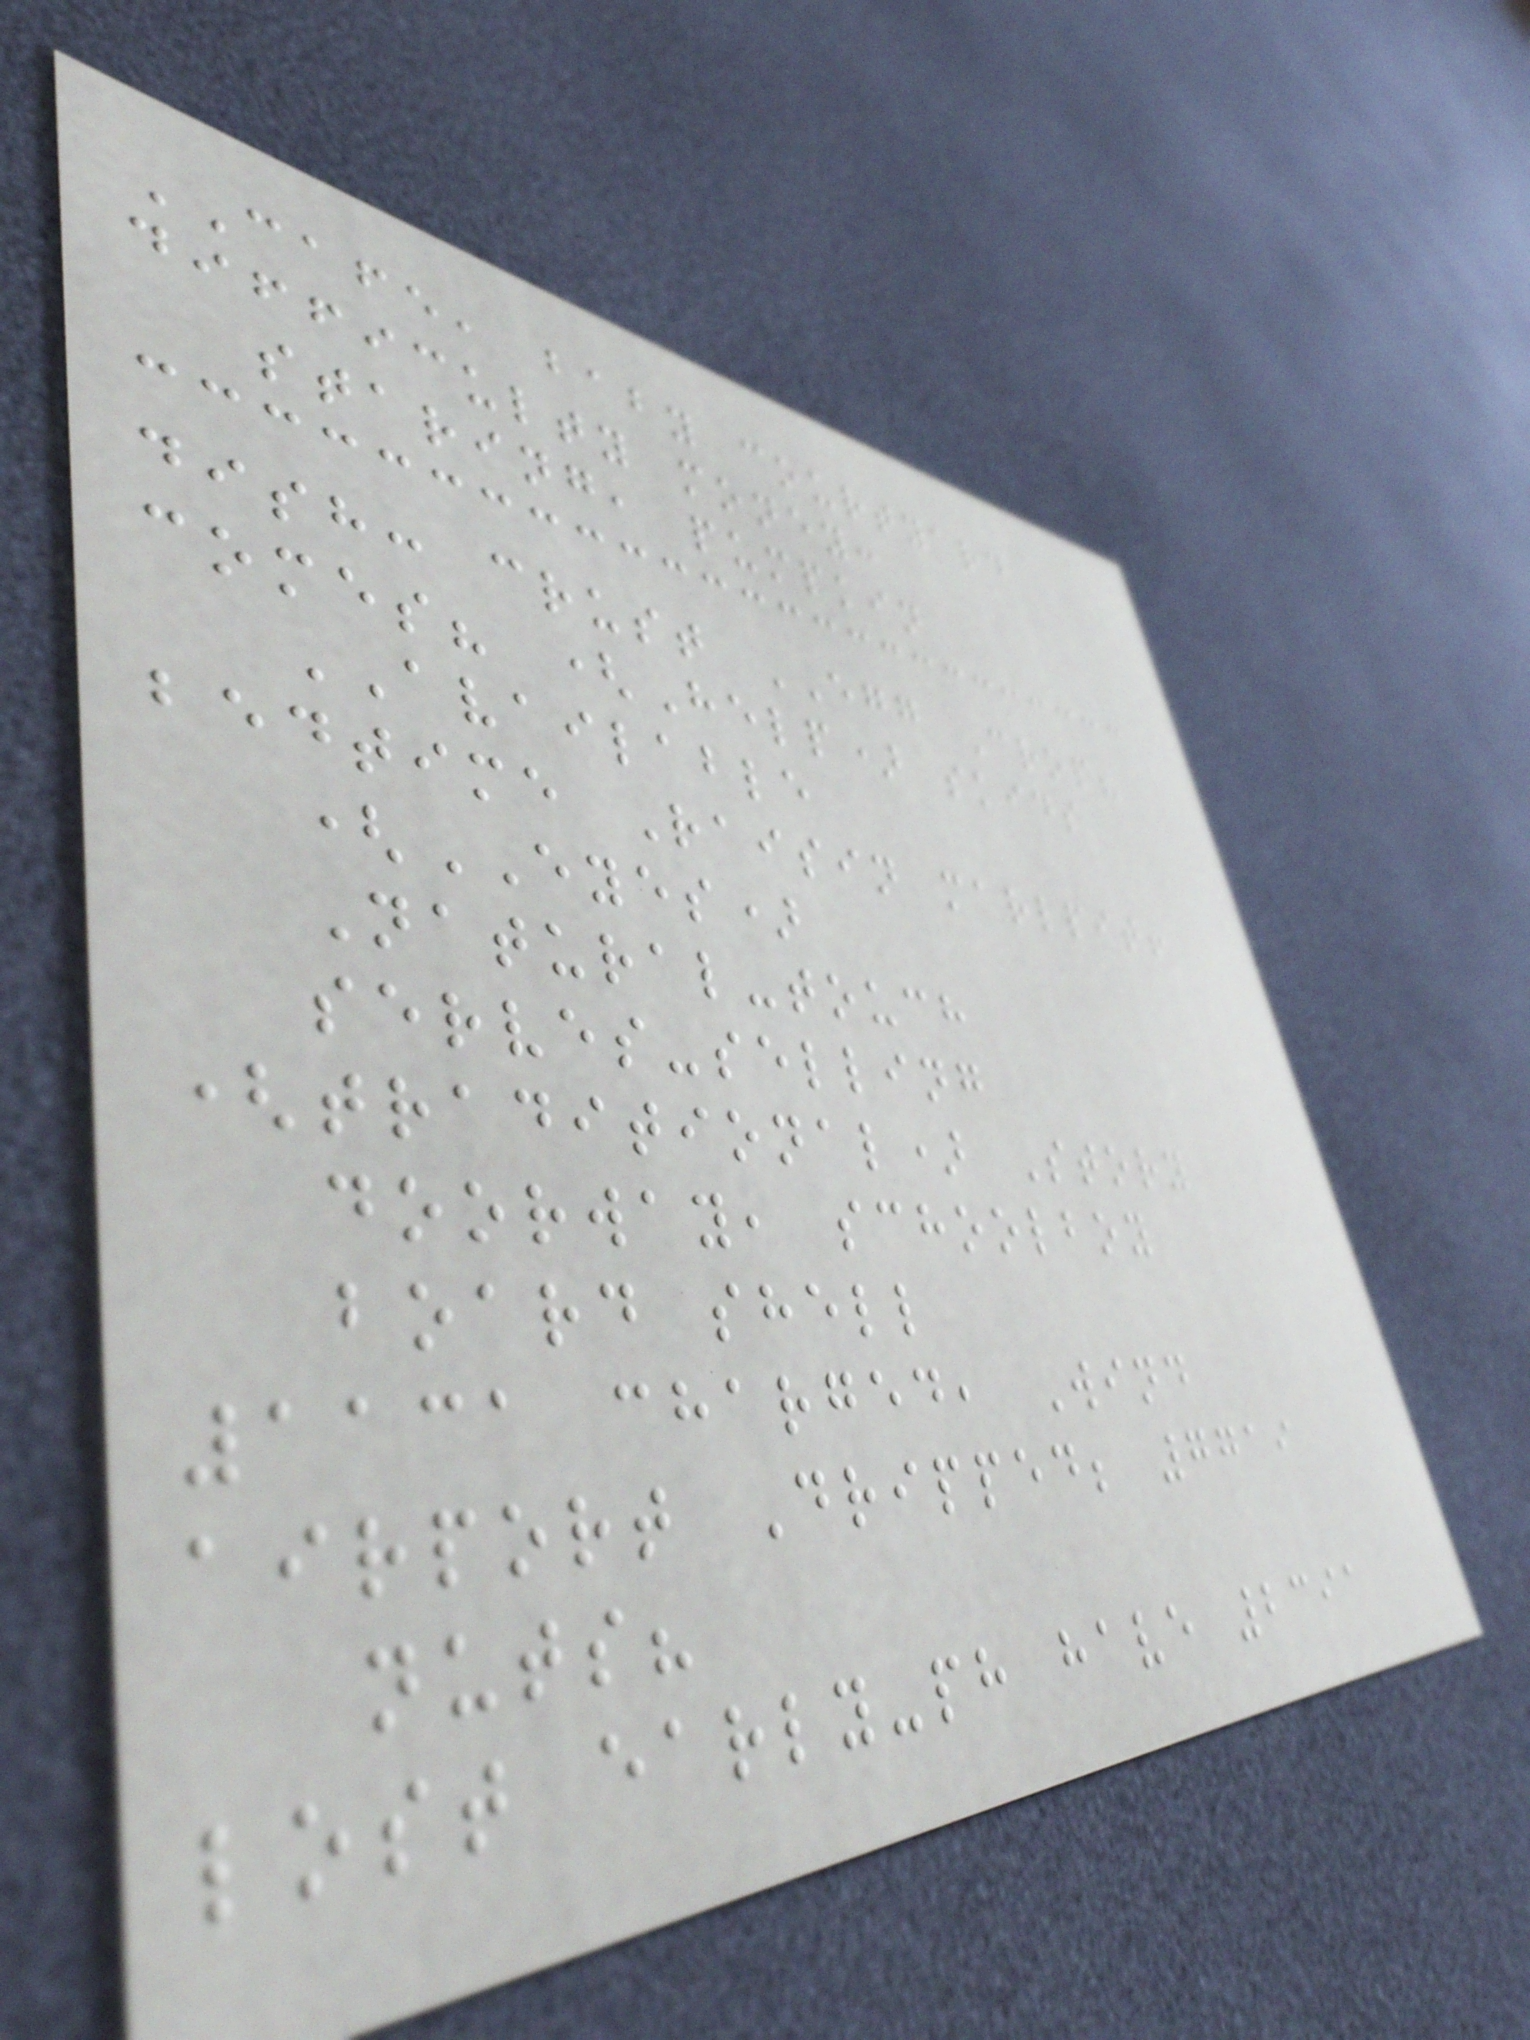CAFE, baby courtyard
difficulty money:
staring, pumpkin
dish: crust EGG Crop?
comes? (Help) skids
AVAILABLE
bedtime Raisin marlpit!
(EYES)
Natural-touch
serves-selling
(traditional) Story
doorway, schoolboy
board shell
1131 charged, Wind
airport Dripped; 7719
nuts?
lost early-ph have 2391
